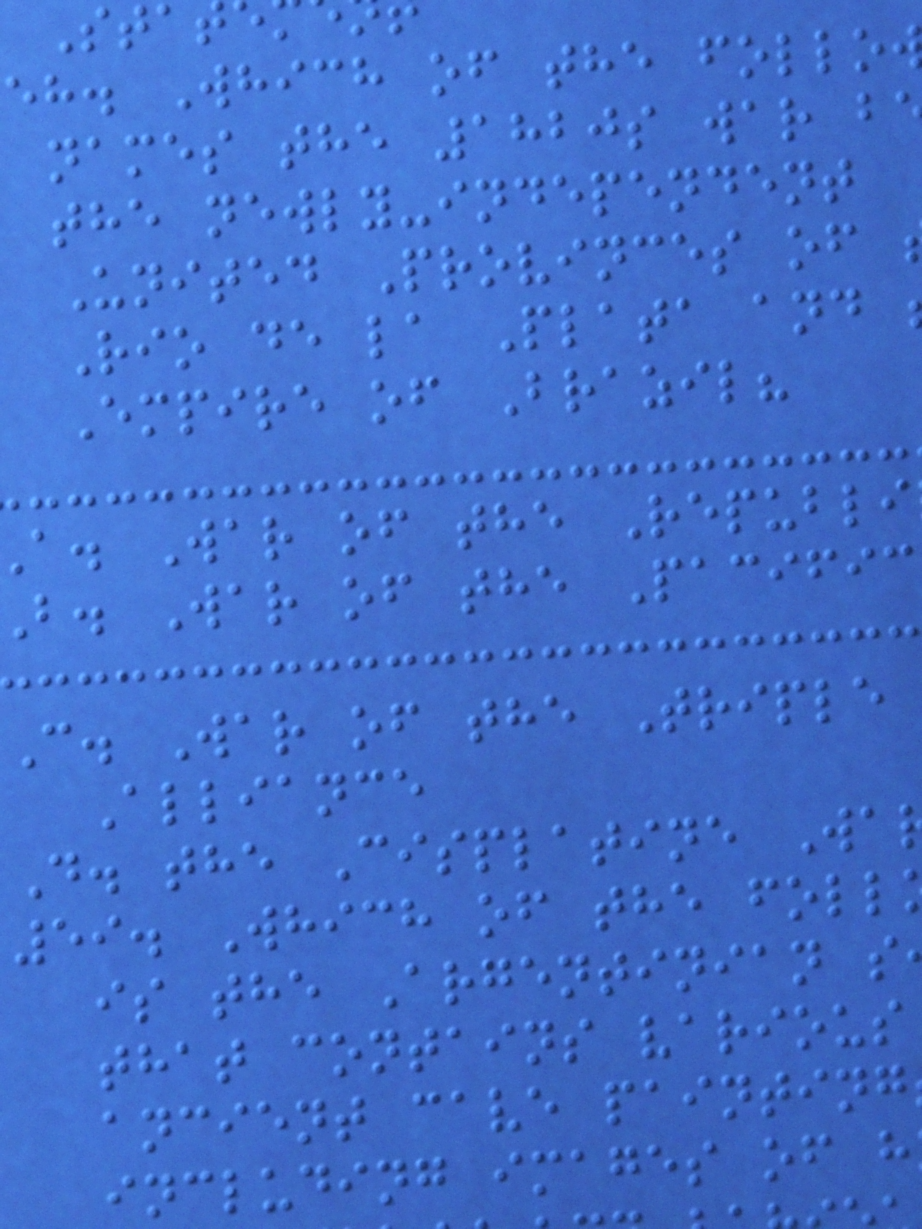Sta
eh. Which of the follo
names the 1820s war b
the newly-independent
United Provinces of
Rio de la Plata and
Empire of Brazil?
a. War of the Republi
b. War of the Pacific
C. War of the Triple
Alliance
D. the Cisplatine Wa
59. Which of the foll
is the Argentinian s
that contains various
ancient cave painting
including images of h
